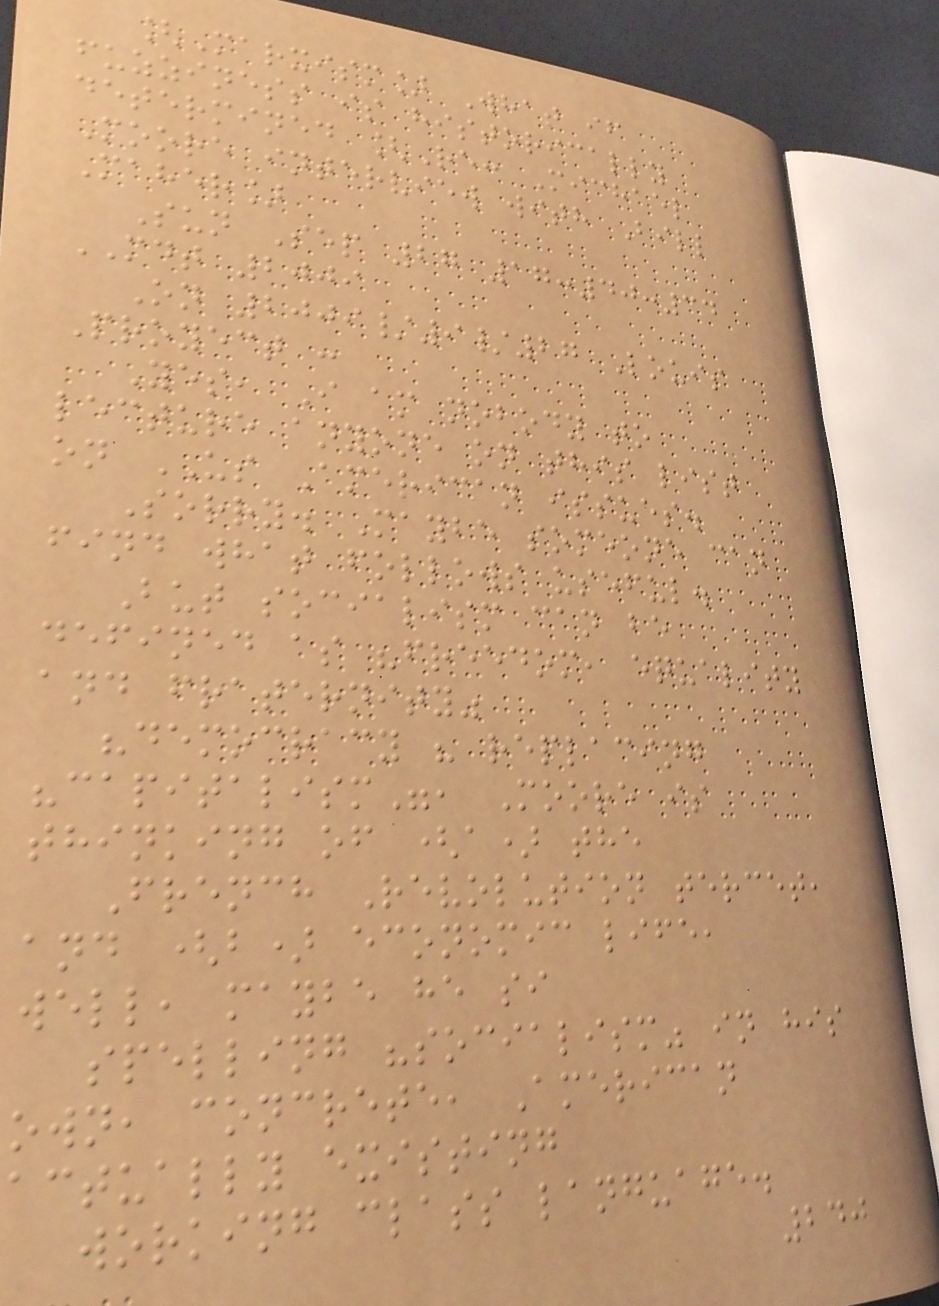[Marxism] What if
fuzziness is historically
determined [Re: Michael
Moore interview with Bill
Maher]
Sun Sep 27 17:40:34
MDT 2009
On 2009/9/27 Louis
Proyect :
Yes, I am nobody to
lecture anyone on this list
on US American issues.
Sorry. Maybe someone can
find what follows useful.
But socialism can be
defined as "freedom, equality
and fraternity"
"democracy " replacing
"capitalism", Moore is
thinking of (a) the
French Revolution tercet,
and (b) economic life,
well, maybe he si
spelling "socialism" in his
own, concrete, American
actually existing
working class language.
240
